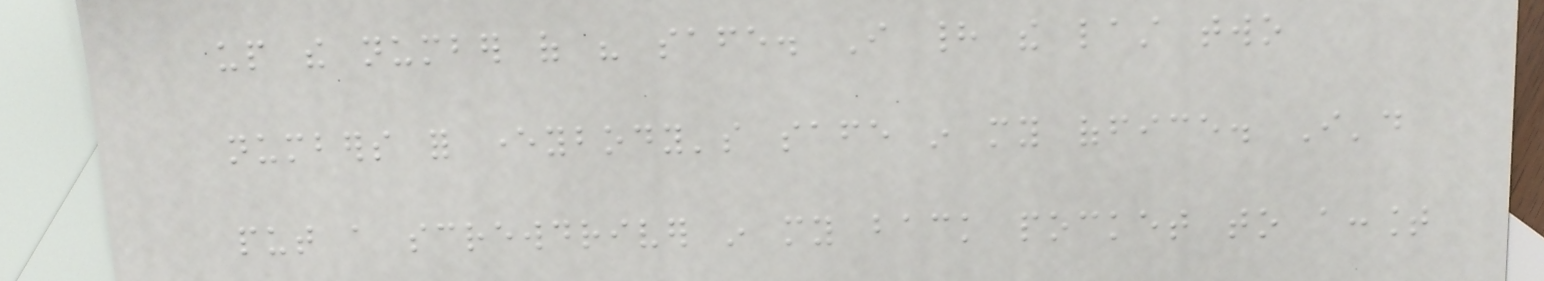up the number of his safe. I had the last two
numbers for everybody's safe in my office. I'd
put a screwdriver in my back pocket to account
